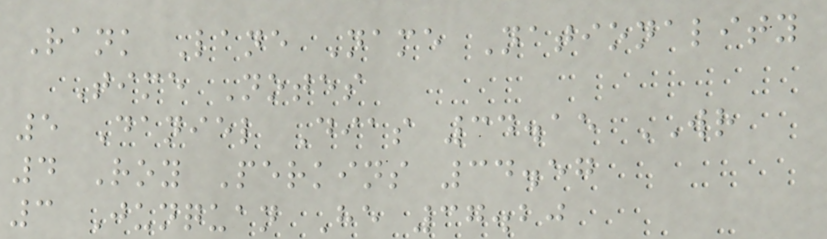Rank Lane Name Nationality
Time Notes
5 Daniel Dias 34.15 WR
4 Roy Perkins 34.57
3 Junquan He 37.20
